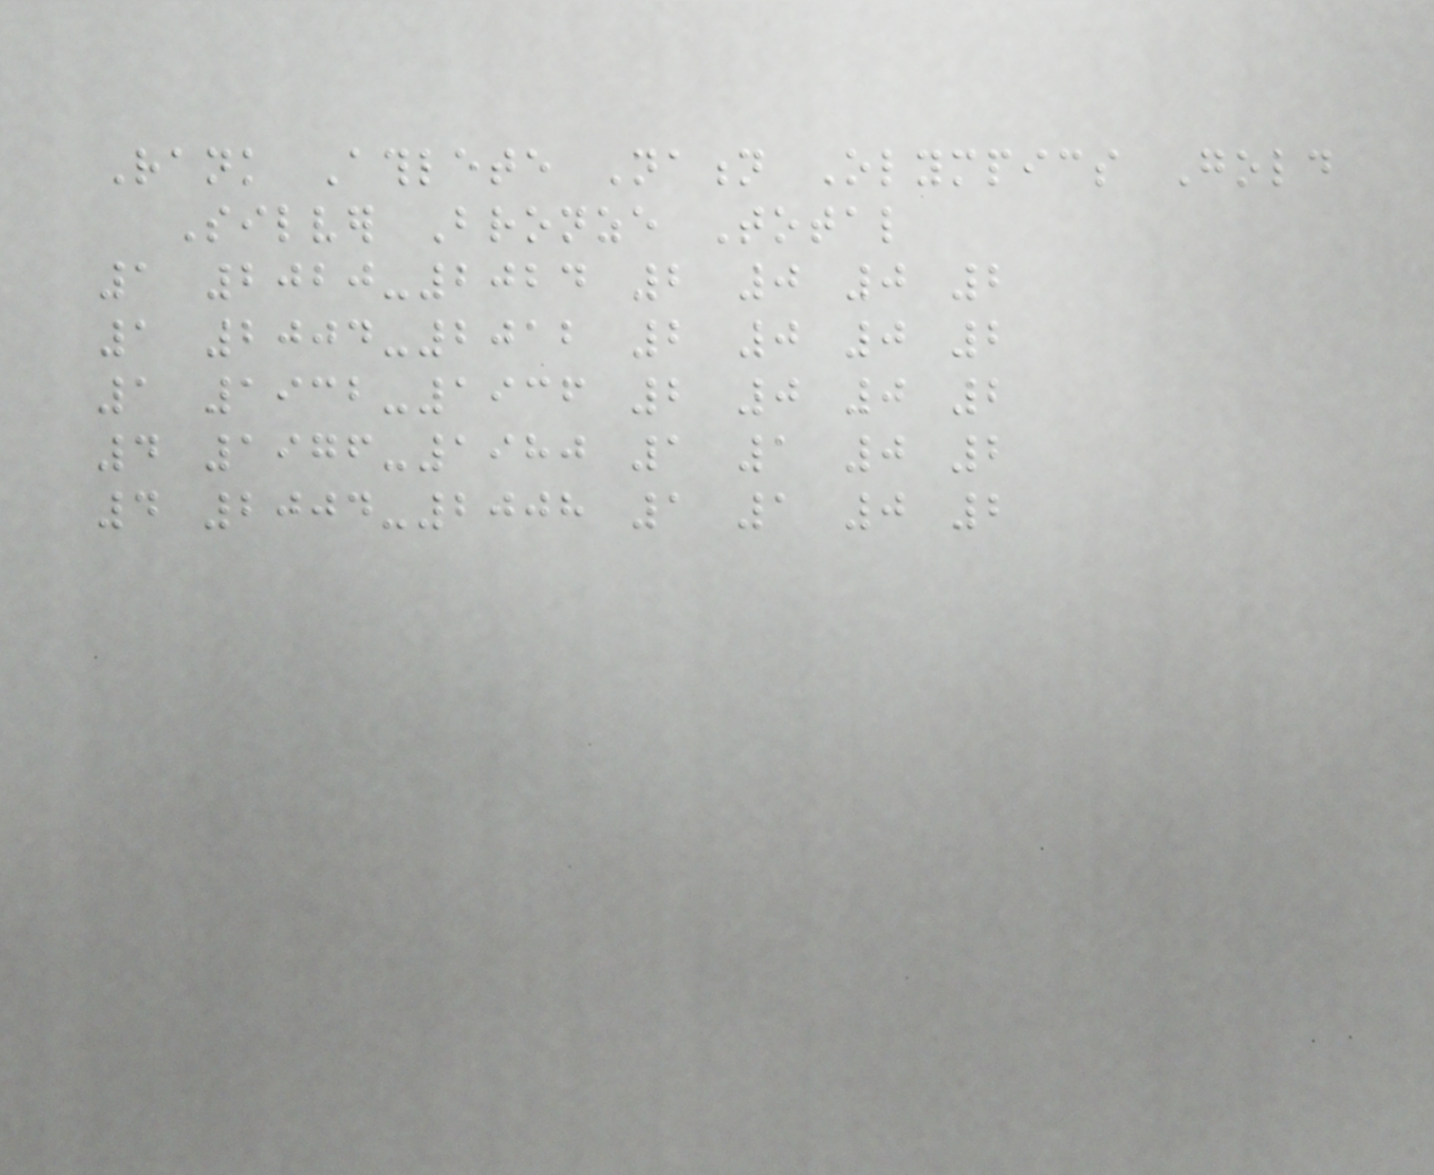Rank Athlete Nation Olympics Gold
Silver Bronze Total
1 2020-2024 2 0 0 2
1 2004-2012 2 0 0 2
1 1932-1936 2 0 0 2
4 1976-1980 1 1 0 2
4 2004-2008 1 1 0 2
